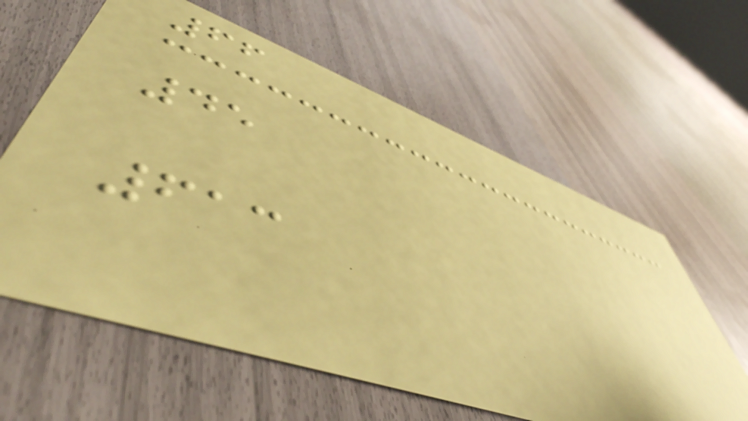66
45
613
